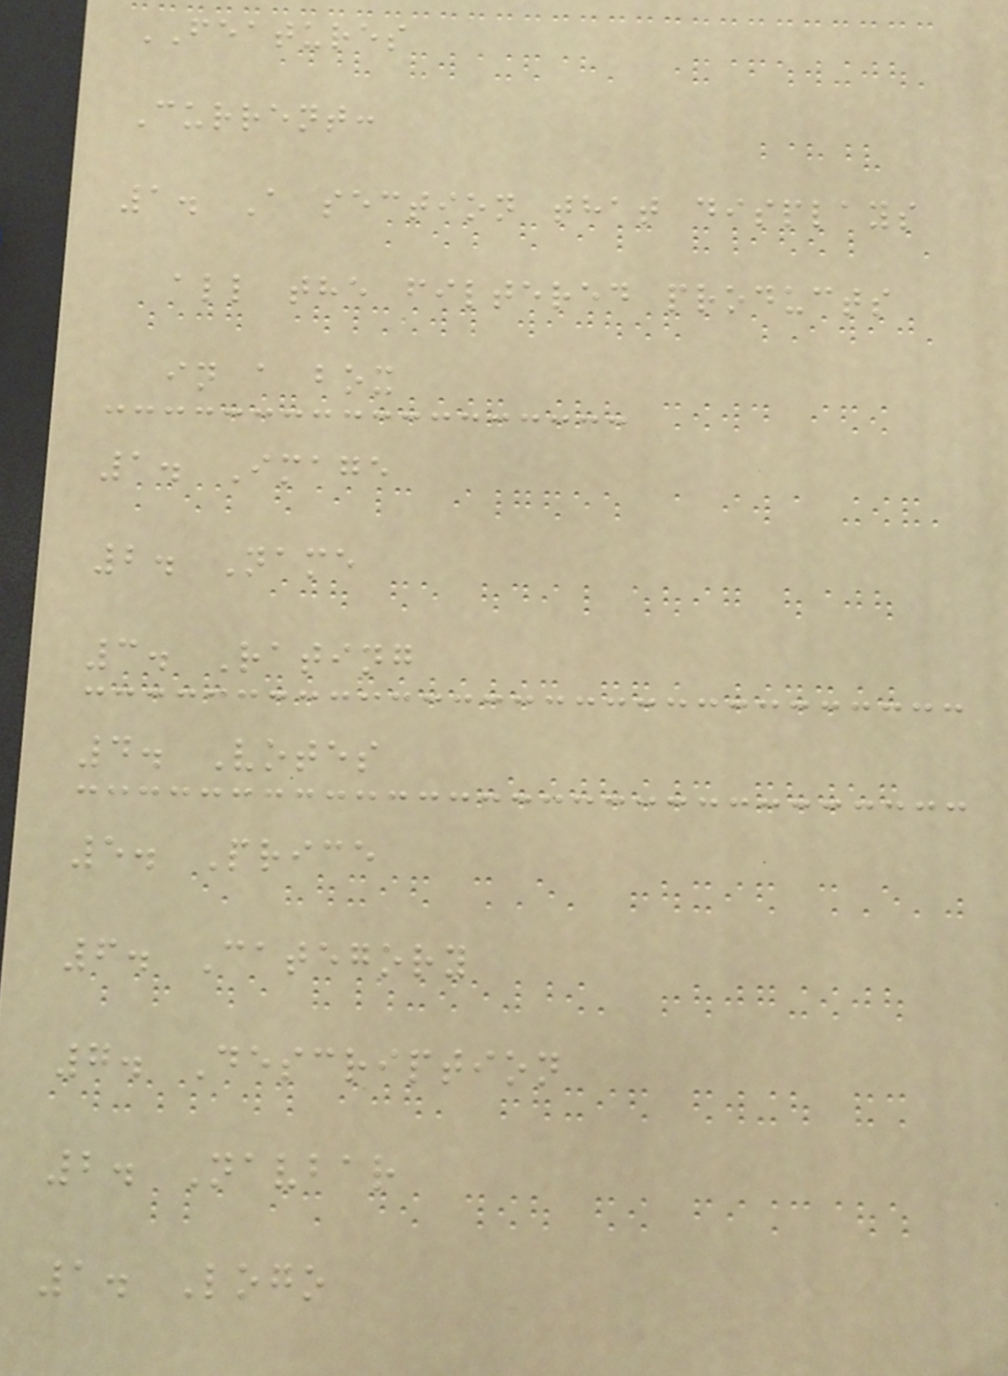FEATURES
Current:
1. A section that displays
all the filtered products
in a box
1. Image
2. Name
3. Rating
4. Votes
5. Price
6. Category
7. Description
2. Navbar
1. Logo
